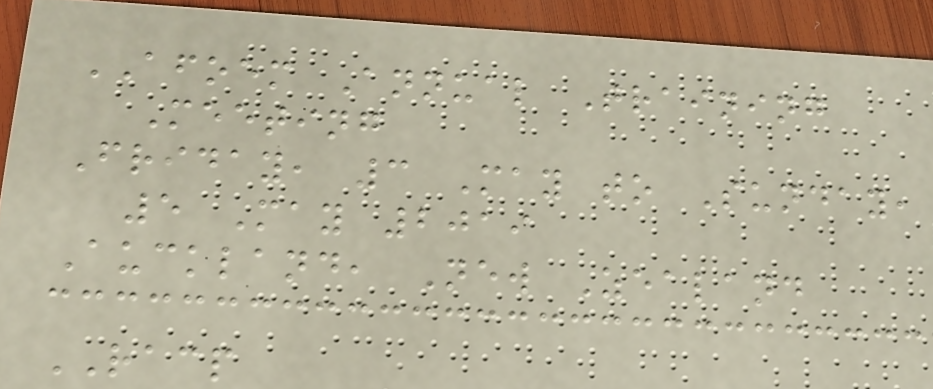AFOEM Annual Training
Meeting
Friday, 3 May to Sunday,
5 May 2019
Auckland, New Zealand
RACP
